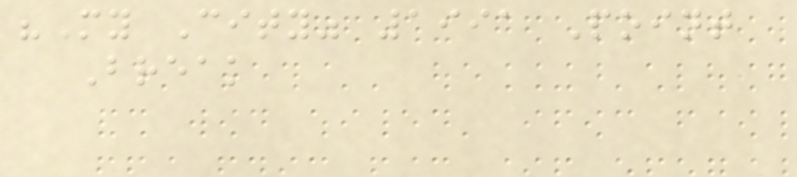"My City" 1991 Point
Break
